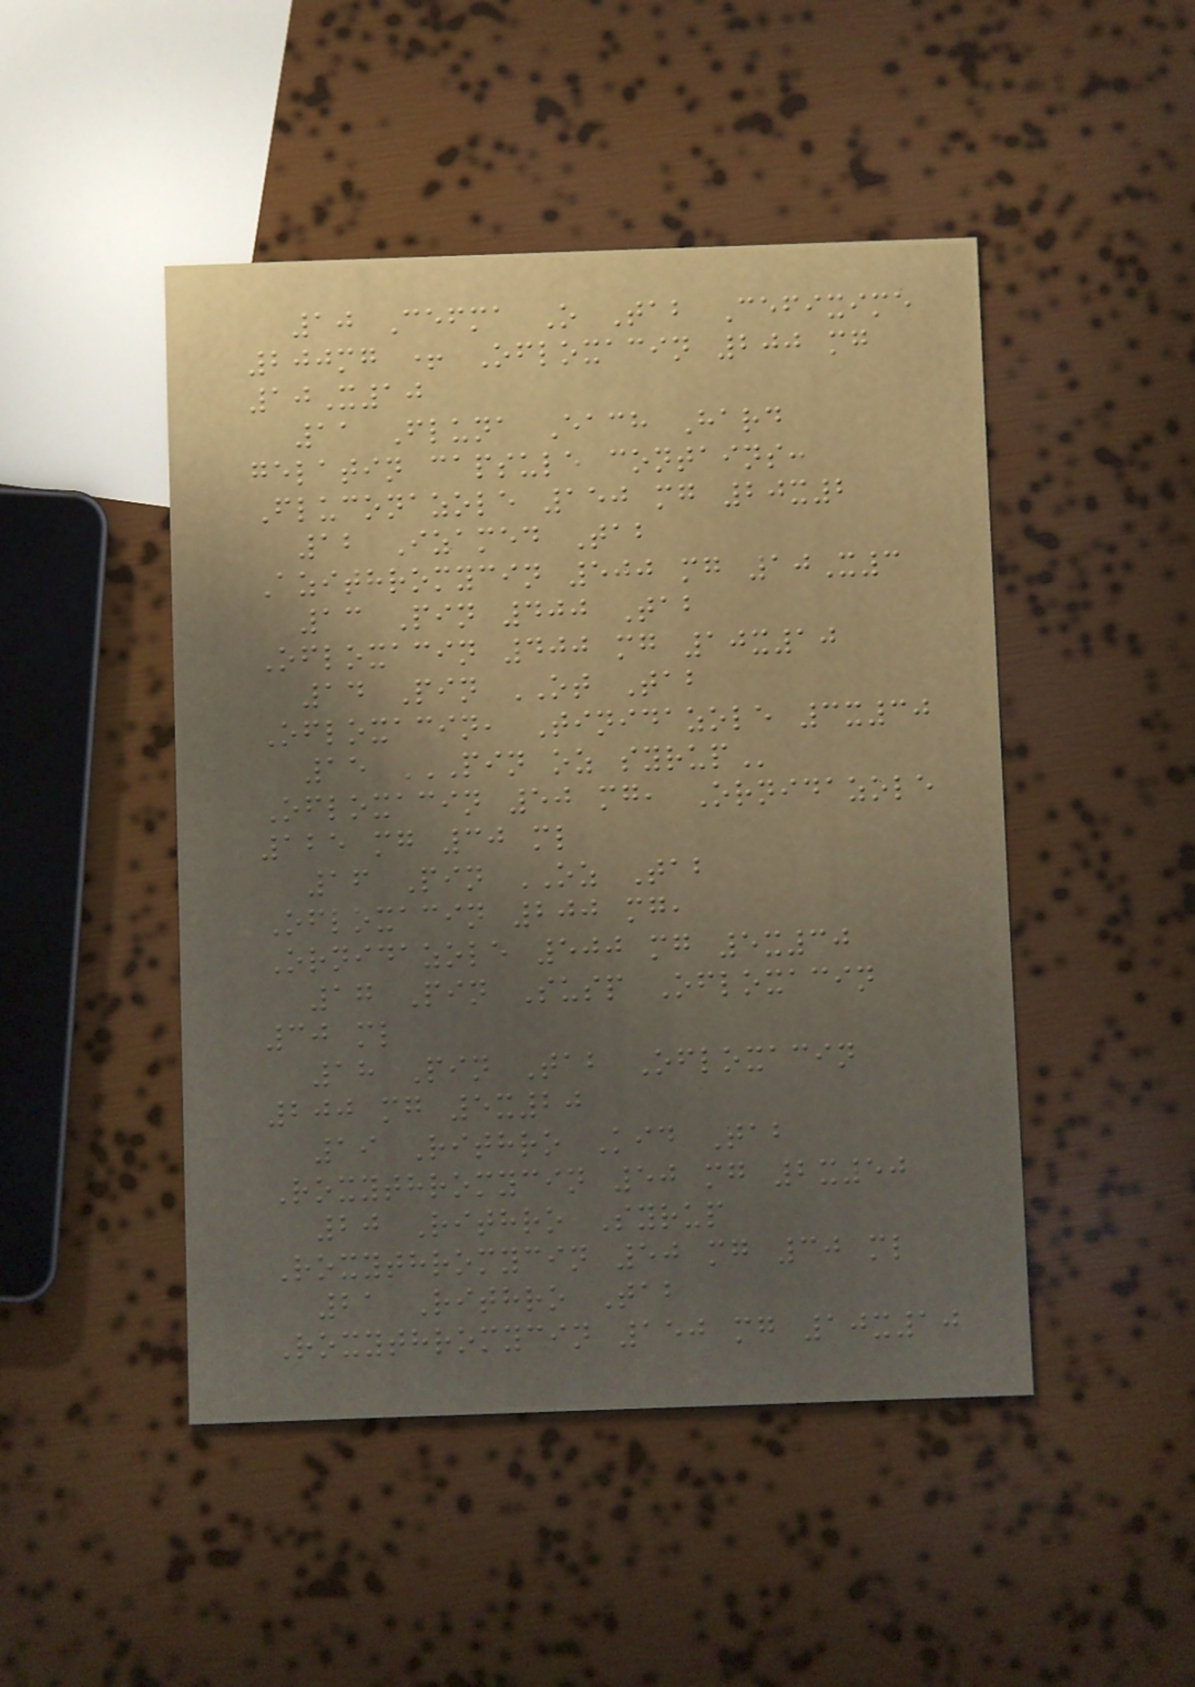10 Cefma O Tab Cefixime
200mg + Ofloxacin 200 mg
10X10
11 Fluna Each Hard
gelatin capsule contains:
Fluconazole 150 mg 20x2
12 Izamed Tab
Azithromycin 500 mg 10X3
13 Pin 400 Tab
Ofloxacin 400 mg 10x10
14 Pin OT Tab
Ofloxacin, Tinidazole 3x30
15 PIN OZ SYRUP
Ofloxacin 50 mg, Ornidazole
125 mg 30 ml
16 Pin OZ Tab
Ofloxacin 200 mg,
Ornidazole 500 mg 5x30
17 Pin Susp Ofloxacin
30 ml
18 Pin Tab Ofloxacin
200 mg 5x20
19 Rithro Kid Tab
Roxythromycin 50 mg 2x50
20 Rithro Syrup
Roxythromycin 50 mg 30 ml
21 Rithro Tab
Roxythromycin 150 mg 10x10
